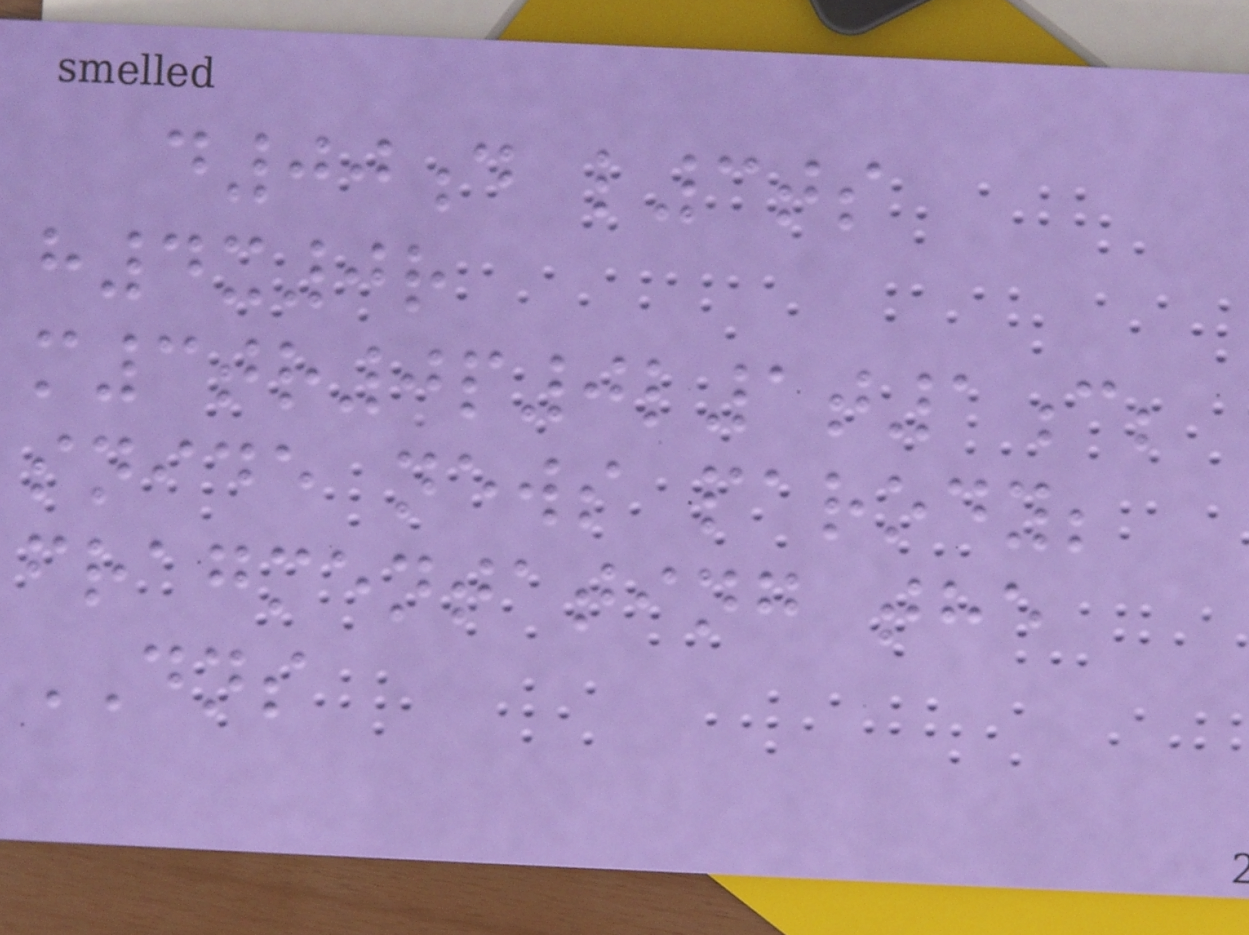d00d l3ts
h4x0r
m3tr0p0l1t1c;
snide news parody;
fragmentating the
DNS
